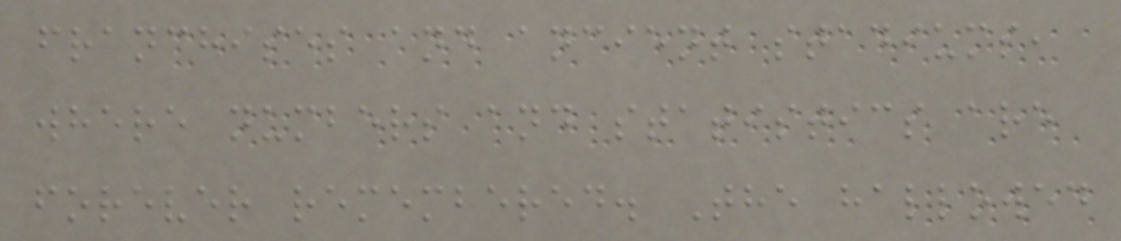franchises and ancient stadiums,
where numbers and statistics are
forever remembered. The hallowed
